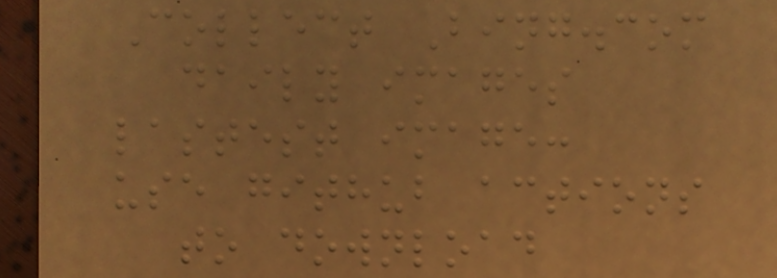Collect Bing.com
daily images
lastest image:
use github actions
to download
